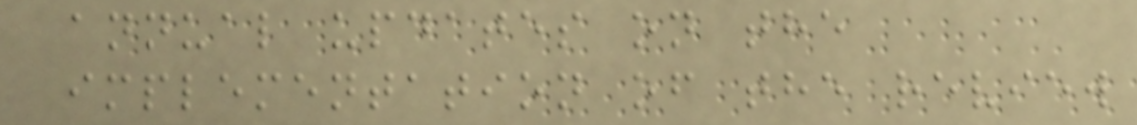annual updates on the
implementation of the review
